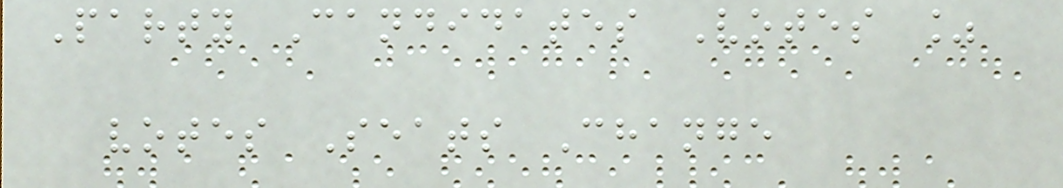Party Candidates Votes %
votes Seats Change
